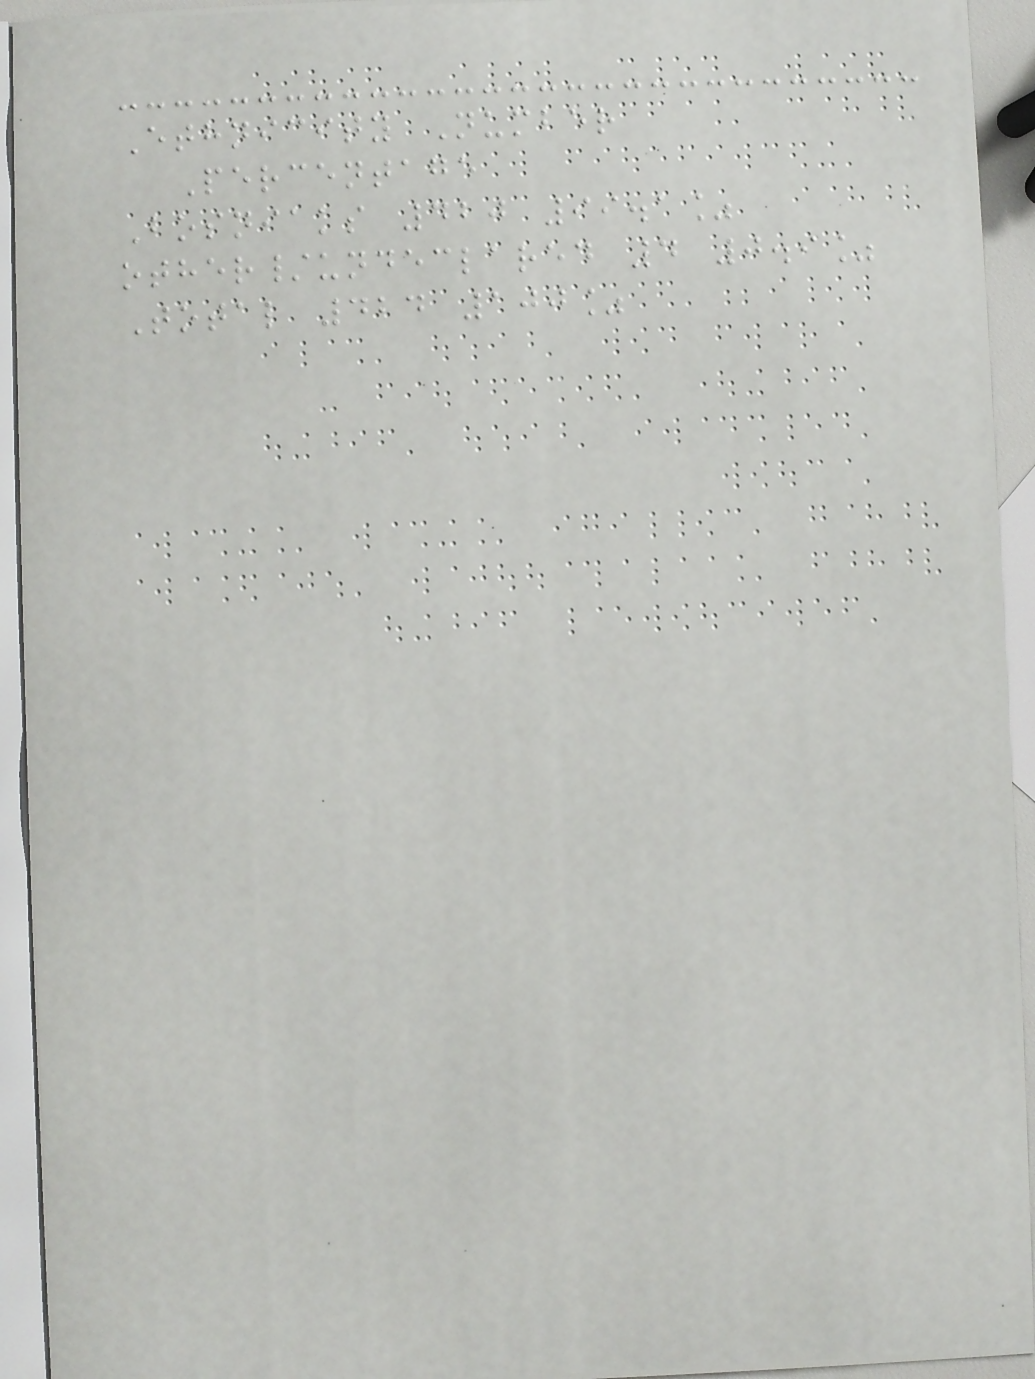Ethnicity Number
Percentage
Bosniaks 420 99.1%
other/undeclared 4 0.9%
Total 424 100%
